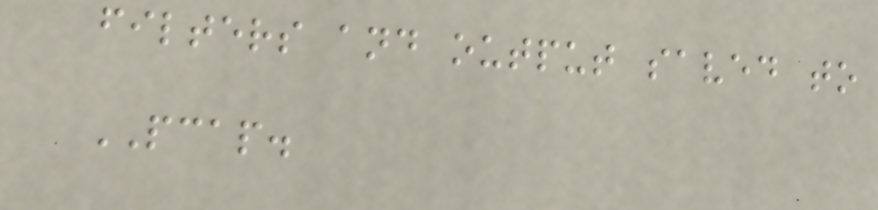filters and output saved to
PCAP.
